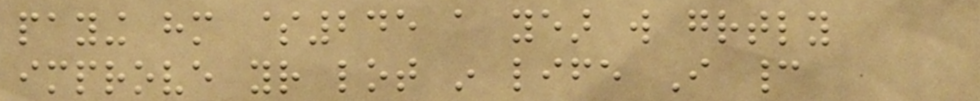paying him $245 a year will greatly
improve your lot in life I cannot
